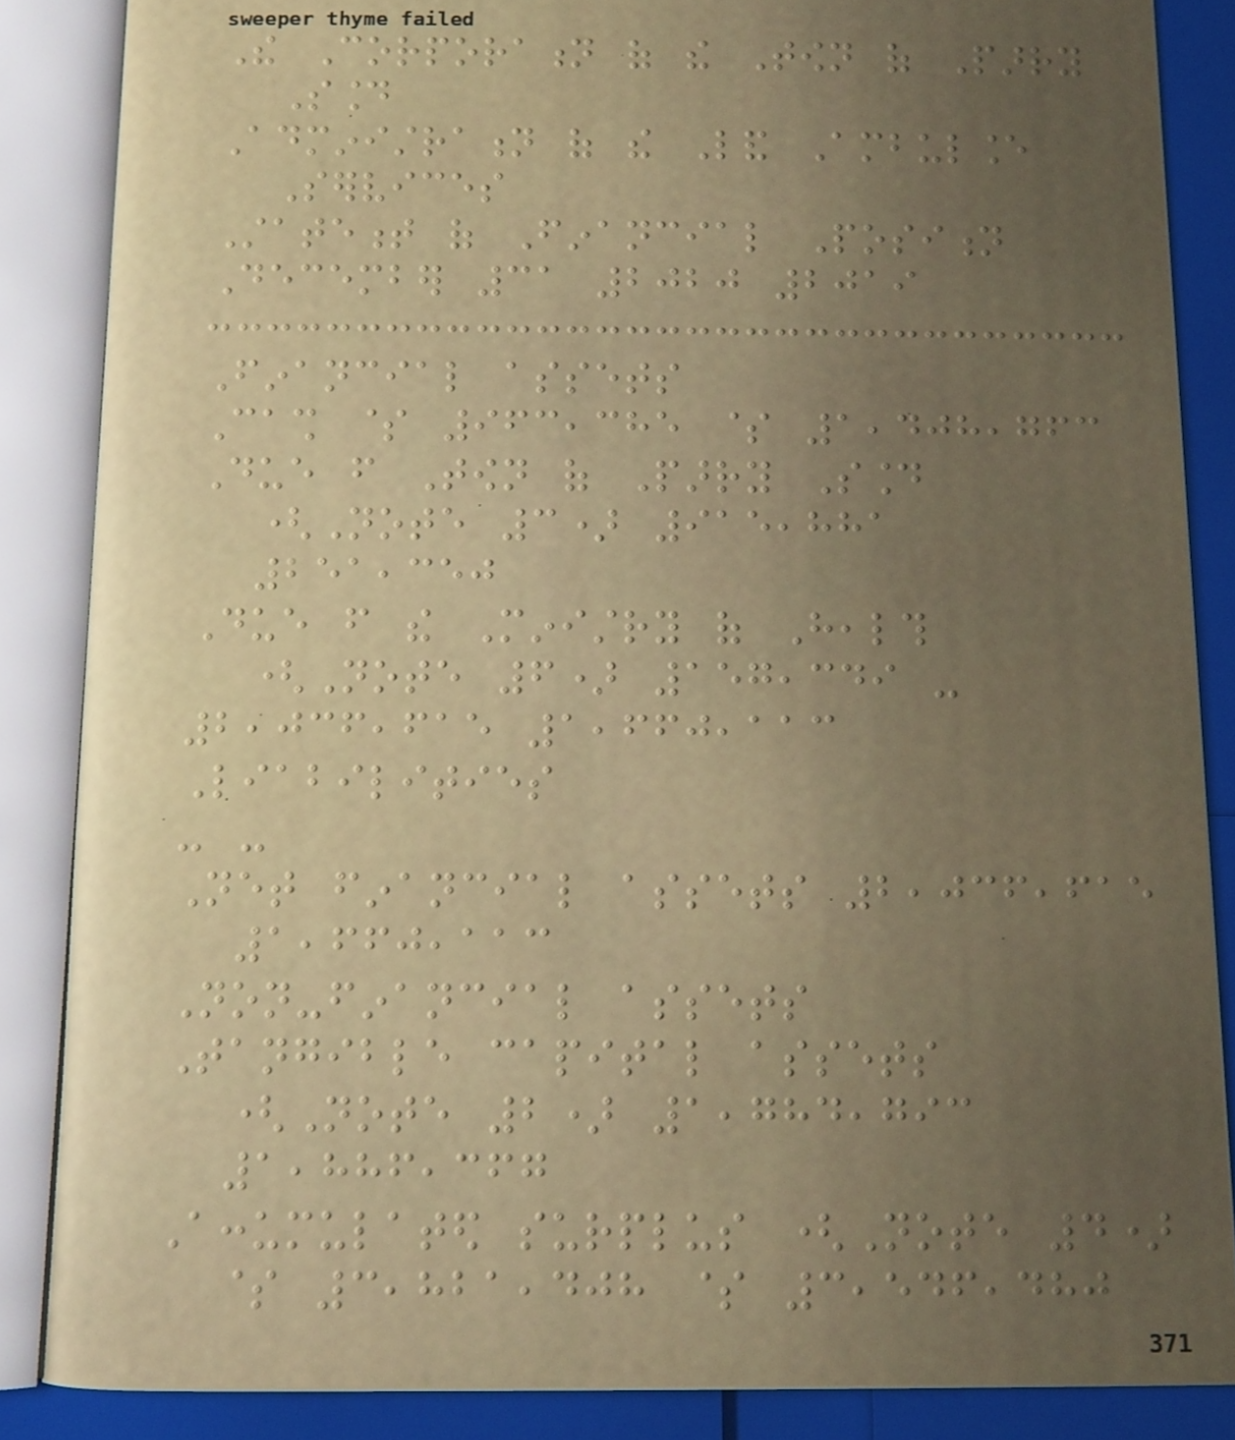The Corporation of the Town of Parry
Sound
Administration of the Land Ambulance
Services
Statement of Financial Position
December 31 2020 2019
Financial assets
Cash $ 963,385 $ 1,408,763
Due from Town of Parry Sound
(Note 3) 915,881
251,350
Due from the Ministry of Health
(Note 6) 157,349 -
2,036,615 1,660,113
Liabilities
- -
Net financial assets 2,036,615
1,660,113
Non-financial assets
Tangible capital assets
(Note 2) 1,784,793
1,886,367
Accumulated surplus (Note 4)
$ 3,821,408 $ 3,546,480
